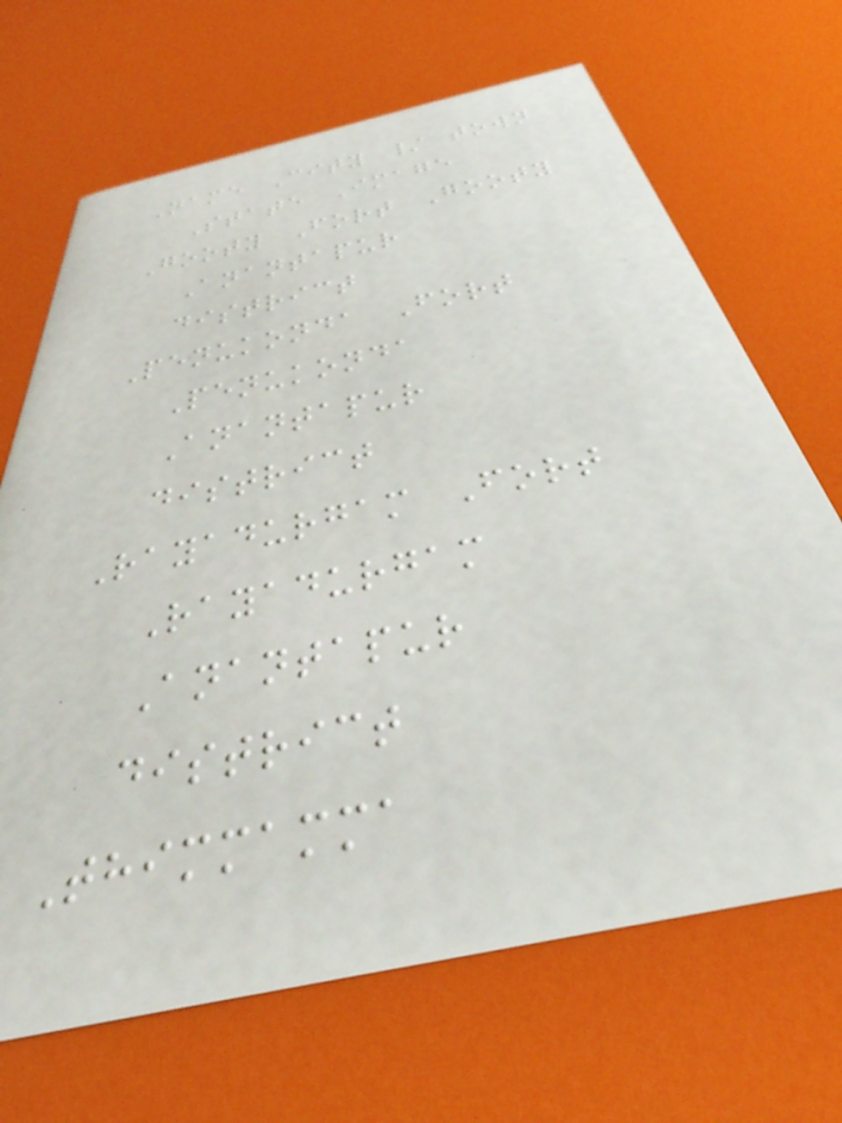Name City / town
State Image
Gooty Fort Gooty
Anantapur
district
Penukonda Fort
Penukonda
Anantapur
district
Rayadurgam Fort
Rayadurgam
Anantapur
district
Thimmamma
